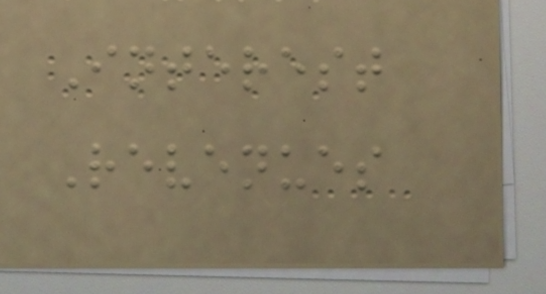Interest
Revenues
